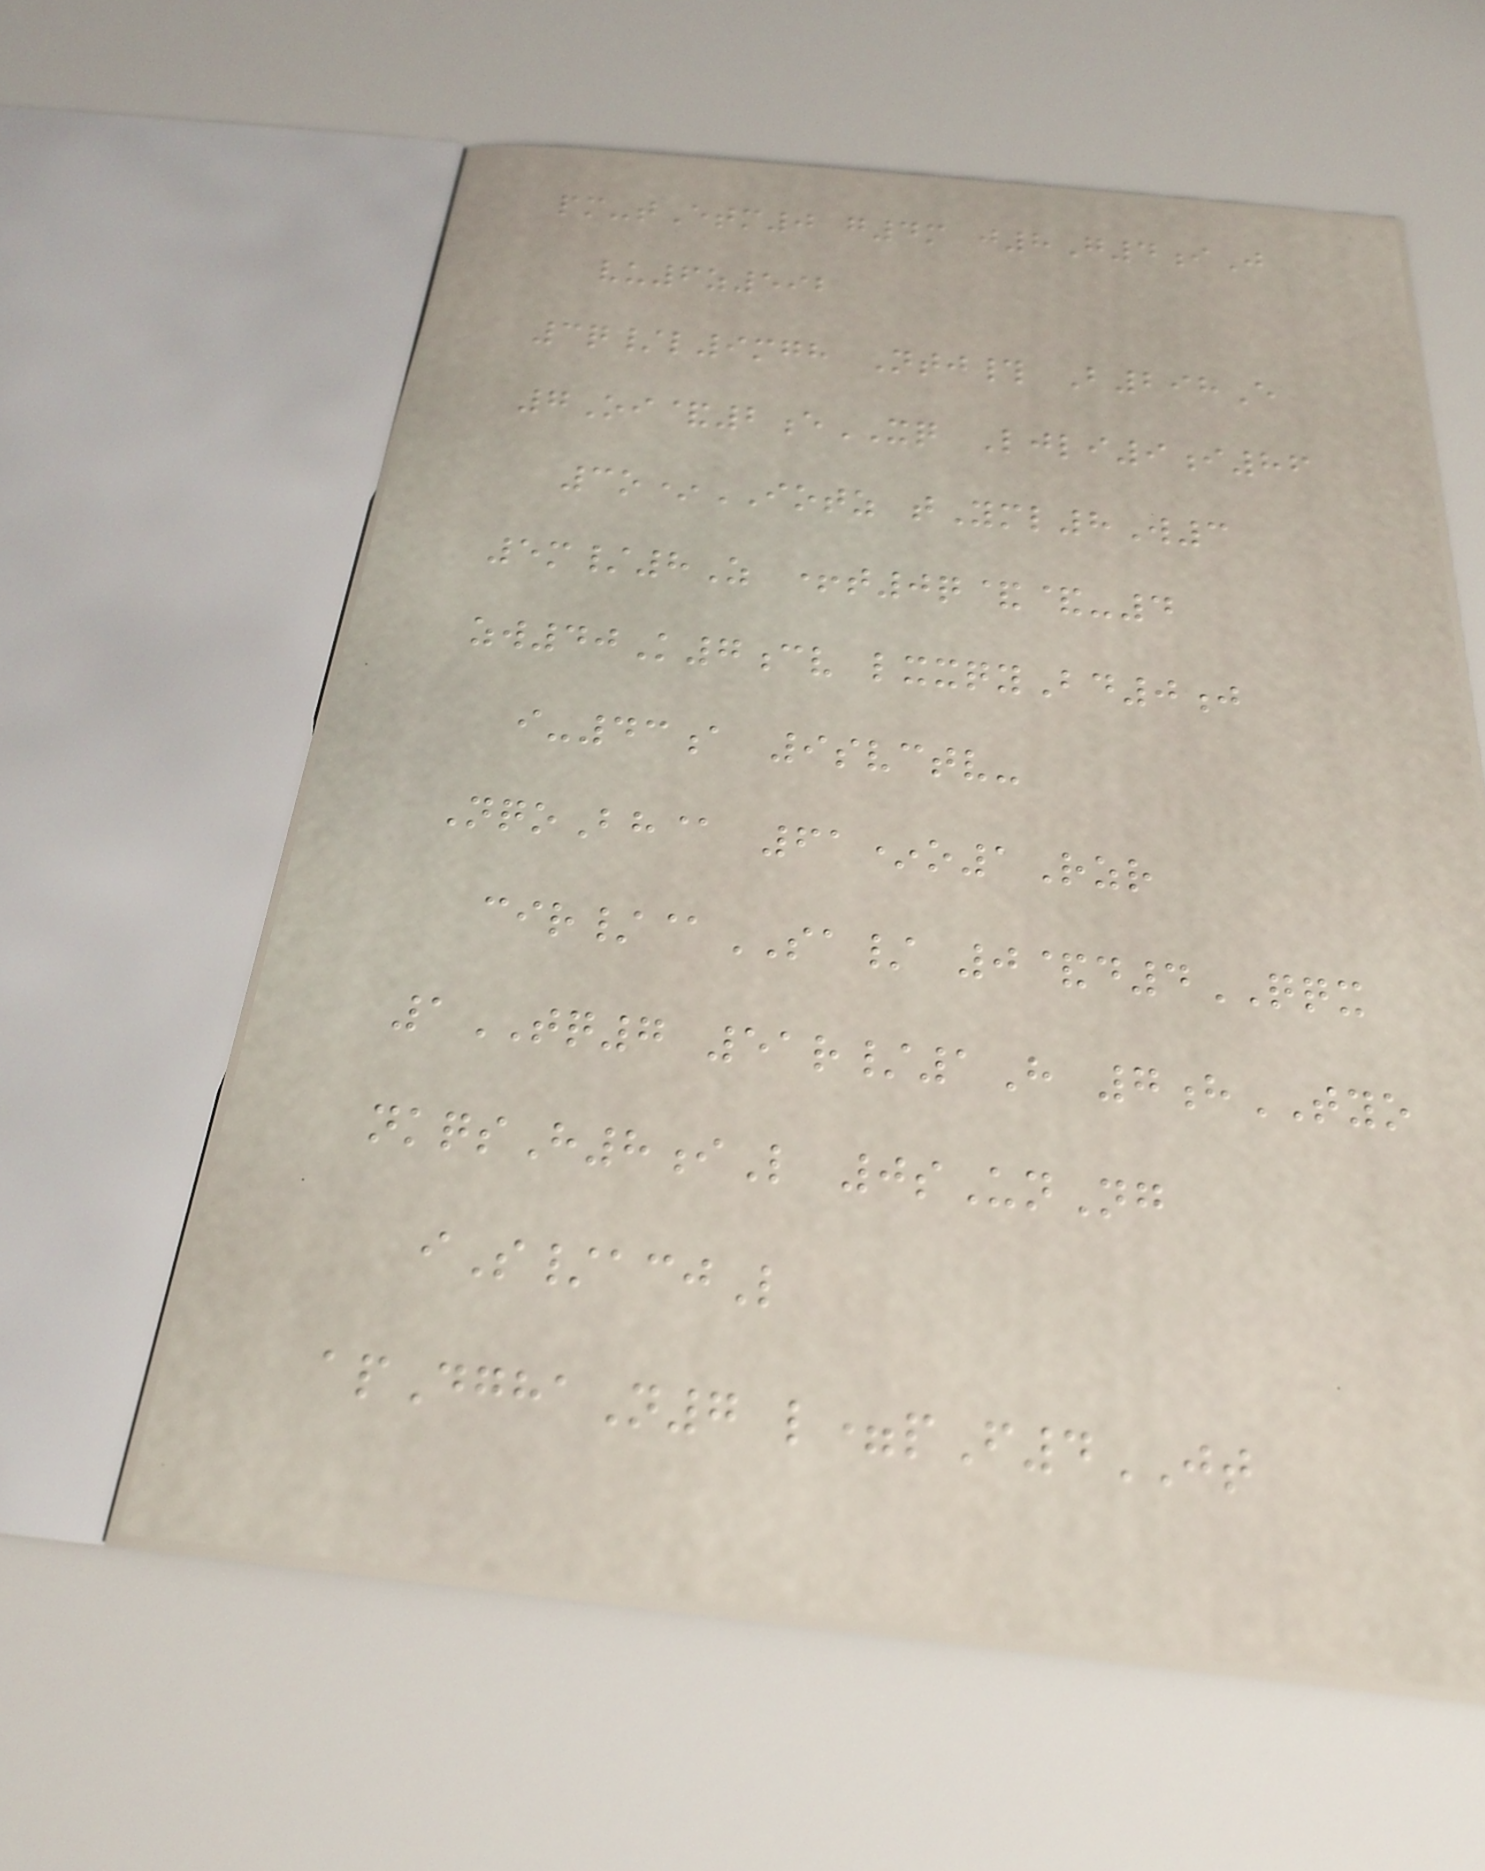pm-tEtm0 g4m j8G4iJ
vu6z592
3q/l9mgh Ntj# B298E
7Oi&2eXQ Ljli9i86
3o*IOTZ tYml8W3
5m/8Z +t0q&&-4
zw40K7cv lxxqyBd0j
i-43a 9svctv-
NqoBh@ 61*o1Rzr
cir/@SA/ 0&d4QQX
1TQ7 51r/1H 7hTYO
nkqsH8iL 0sUnNg
iS/acjL
apDghaN7 l=pF4JT
